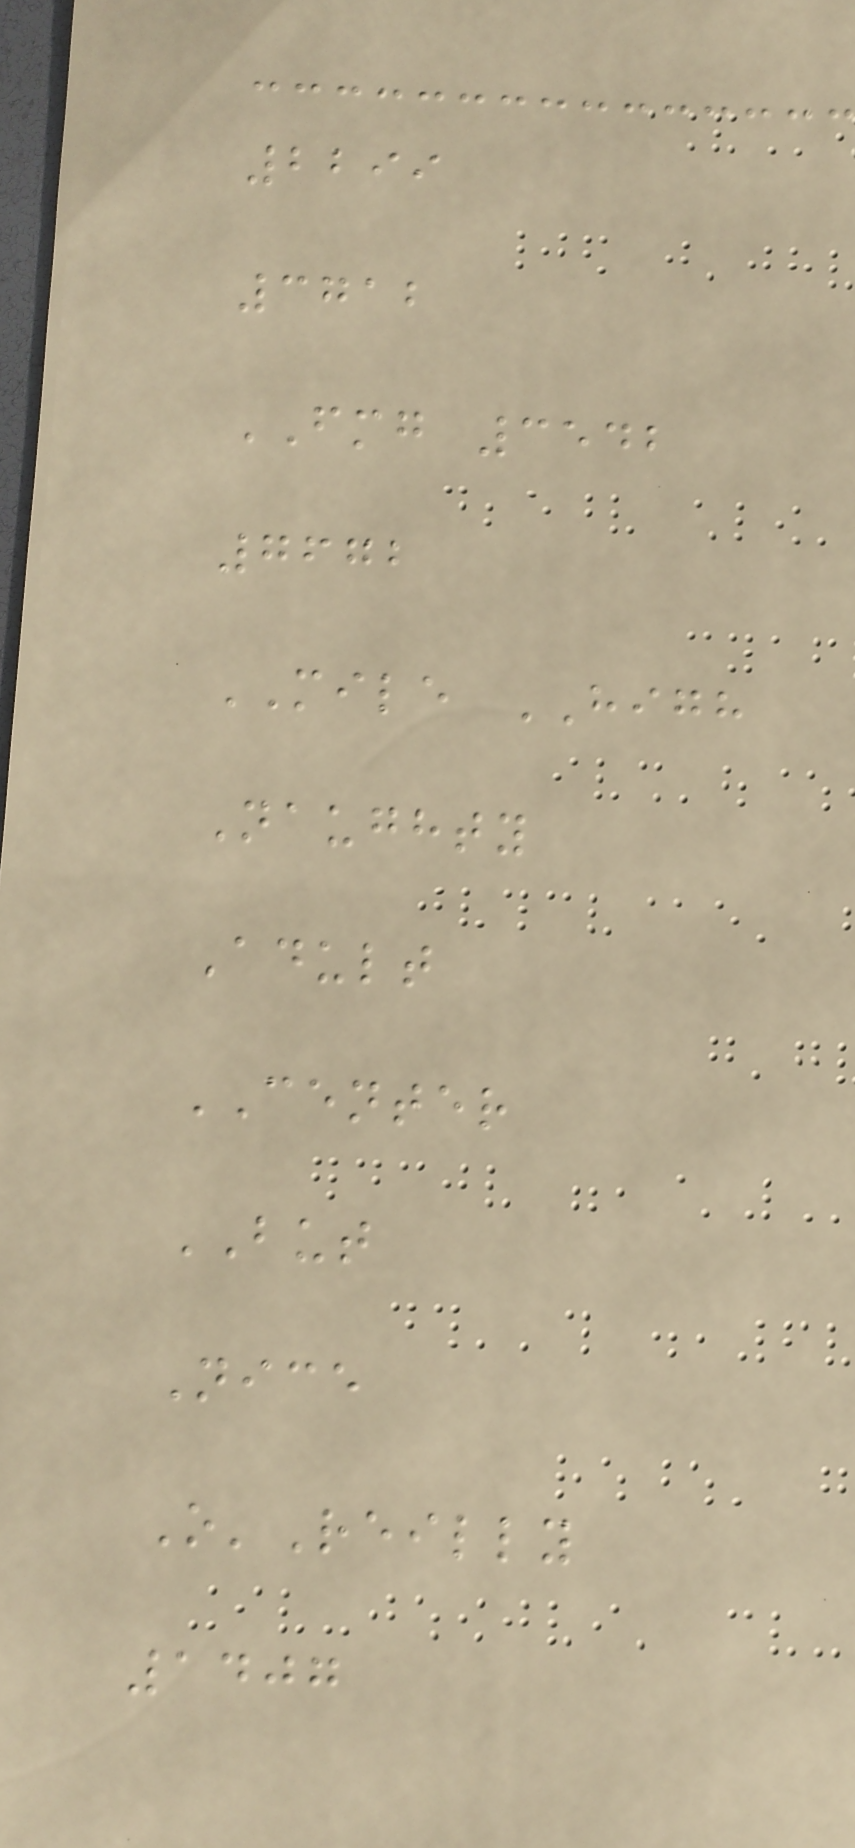2299
3712
FMG 3542
7672
MILE HIGH
Naughty
Adult
CENTER
BUT
Nice
O'Reilly
1407
